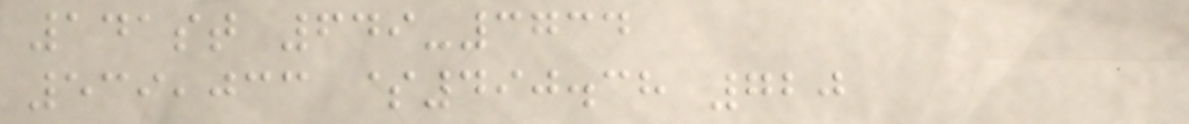141st 649-3734
539,033 $490.38 720
